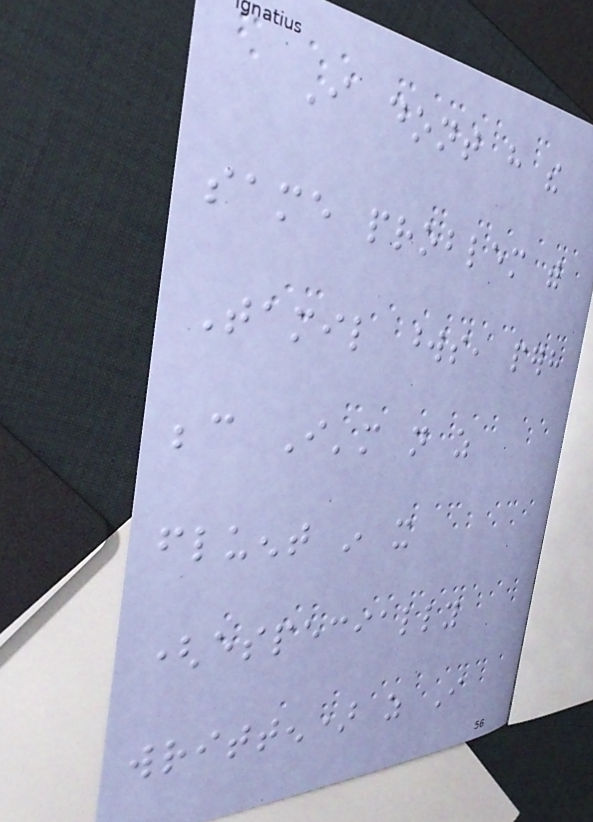I dont have the
same problem with
Tamil words, perhaps
because I'm not as
fluent in it
(especially
written) as I
